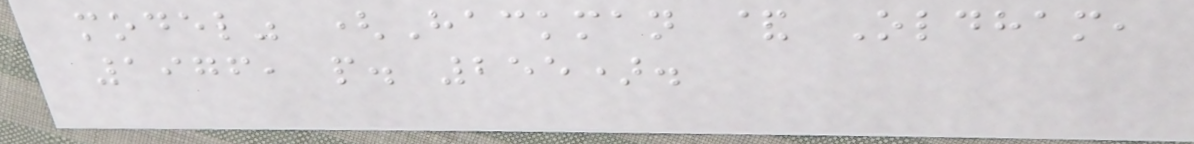model" (Hackman & Oldham,
1976, p. 255).
